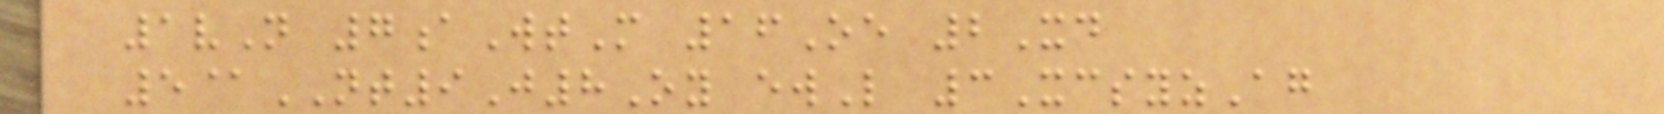1vN 7aWtM 16Oe 2Xd
5@NT9J8Oy ewL 3XcsyzAg
